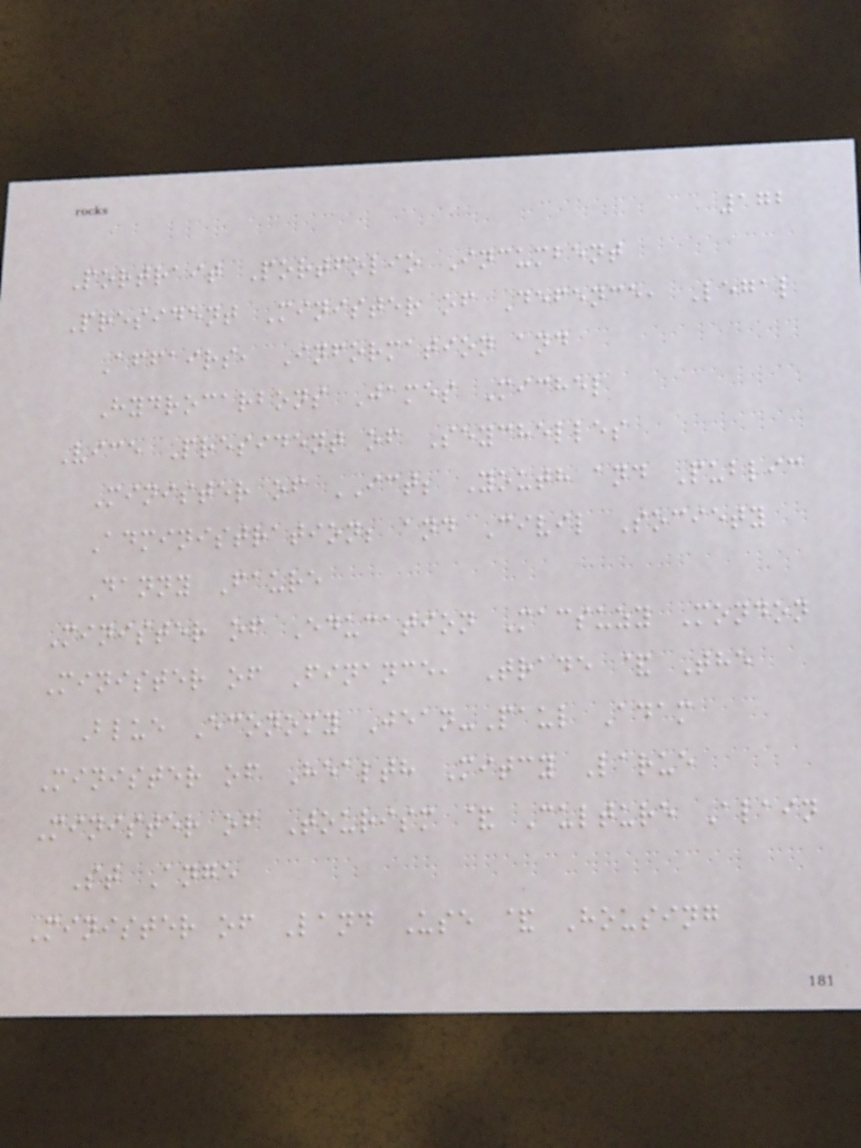172
Portrait Portfolio Incumbent
President Minister of Defence, Legal
Affairs, Information and
Hydrocarbons James Michel
Vice President of Seychelles
Minister of ICT; Youth and Public
Administration; and Civil Society
Danny Faure
Minister of Education Macsuzy Mondon
Minister of Finance, Trade & The
Blue Economy Jean-Paul Adam
Minister of Health Mitcy Larue
Minister of Tourism & Culture Alain
St Ange
Minister of Land Use & Housing
